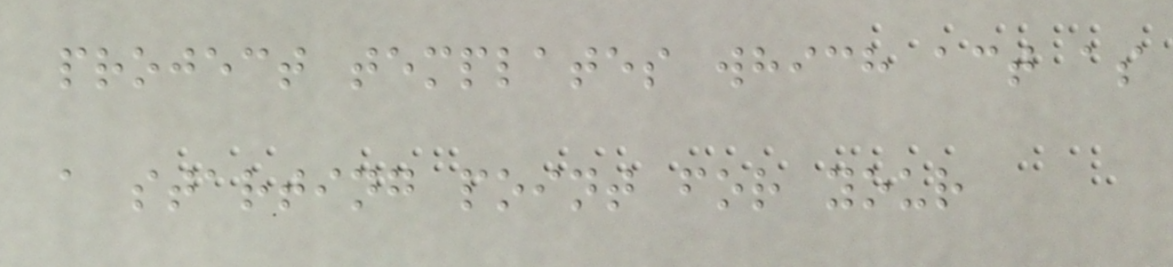project templates which act as
a starting point for your
